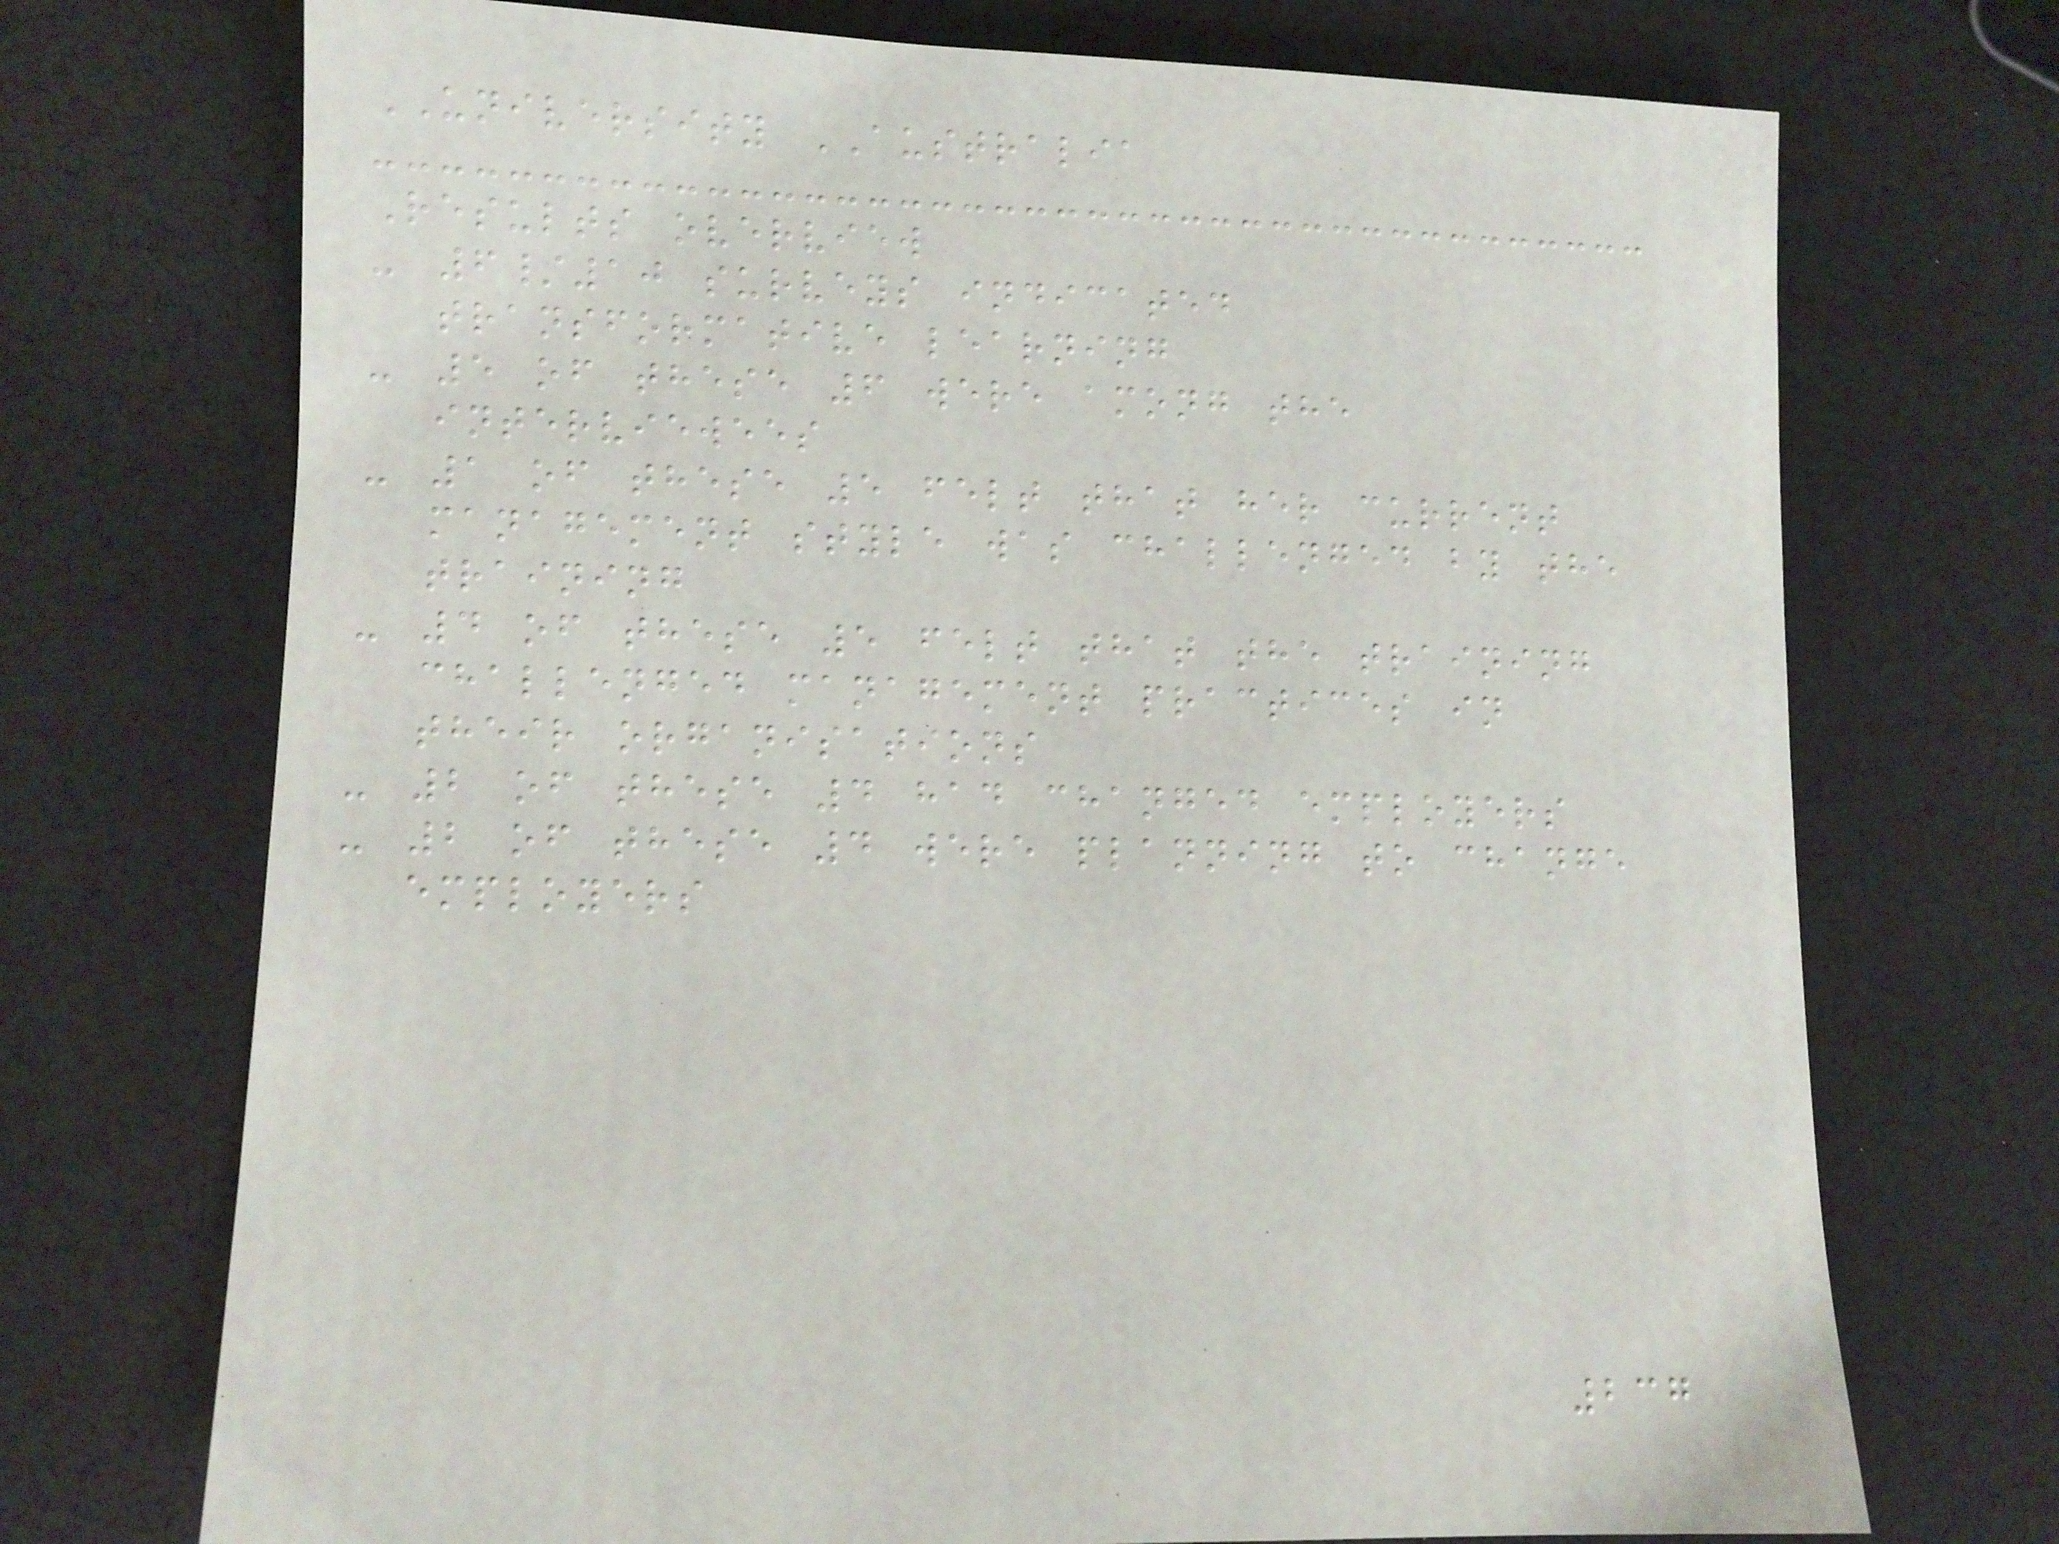UNIVERSITY AUSTRALIA
Results overview
- 6/10 surveys indicated
transformative learning
- 5 of these 6 were among the
interviewees
- 1 of these 5 felt that her current
management style was challenged by the
training
- 4 of these 5 felt that the training
challenged management practices in
their organisations
- 2 of these 4 had changed employers
- 2 of these 4 were planning to change
employers
237
